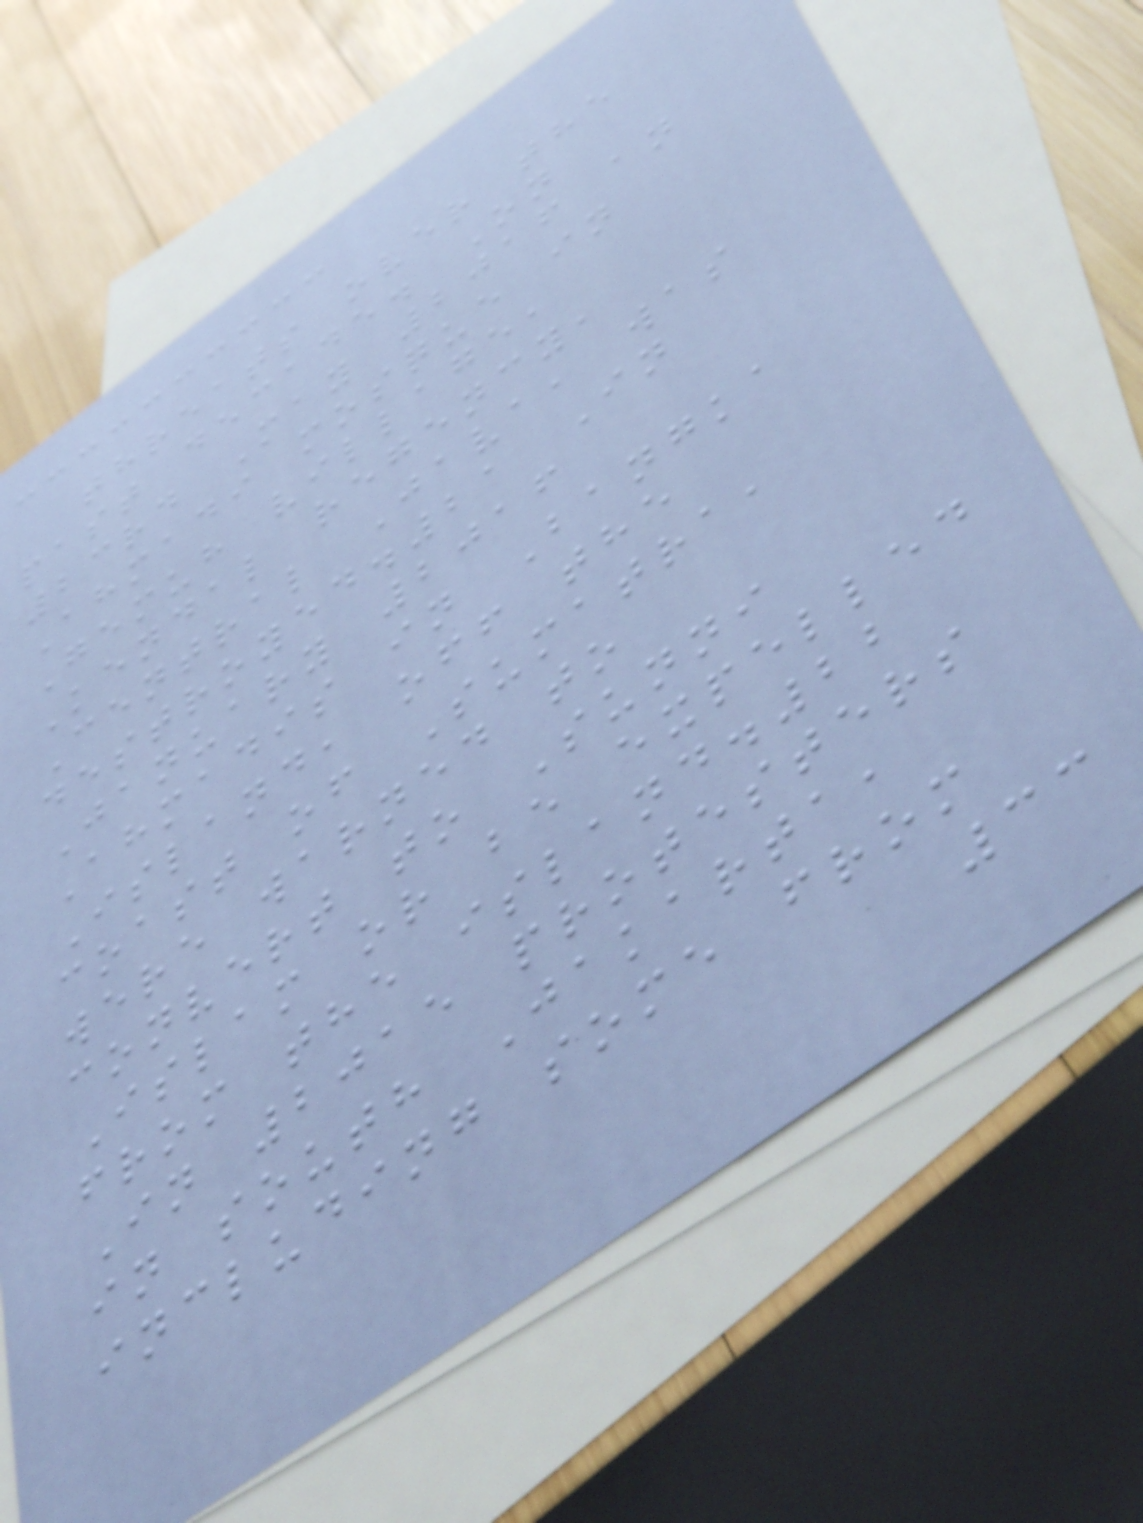threats over the
past decade. On
23rd May 2016 an
Ahmadi mosque in
Gemuh village,
Kendal regency,
Central Java, was
destroyed.21 In
January 2016
Ahmadis in Bangka
Island, off the
coast of Sumatra,
were warned to
convert to Sunni
Islam or be expelled
from the island.22
In 2015 protesters
in south Jakarta,
including some from
33
